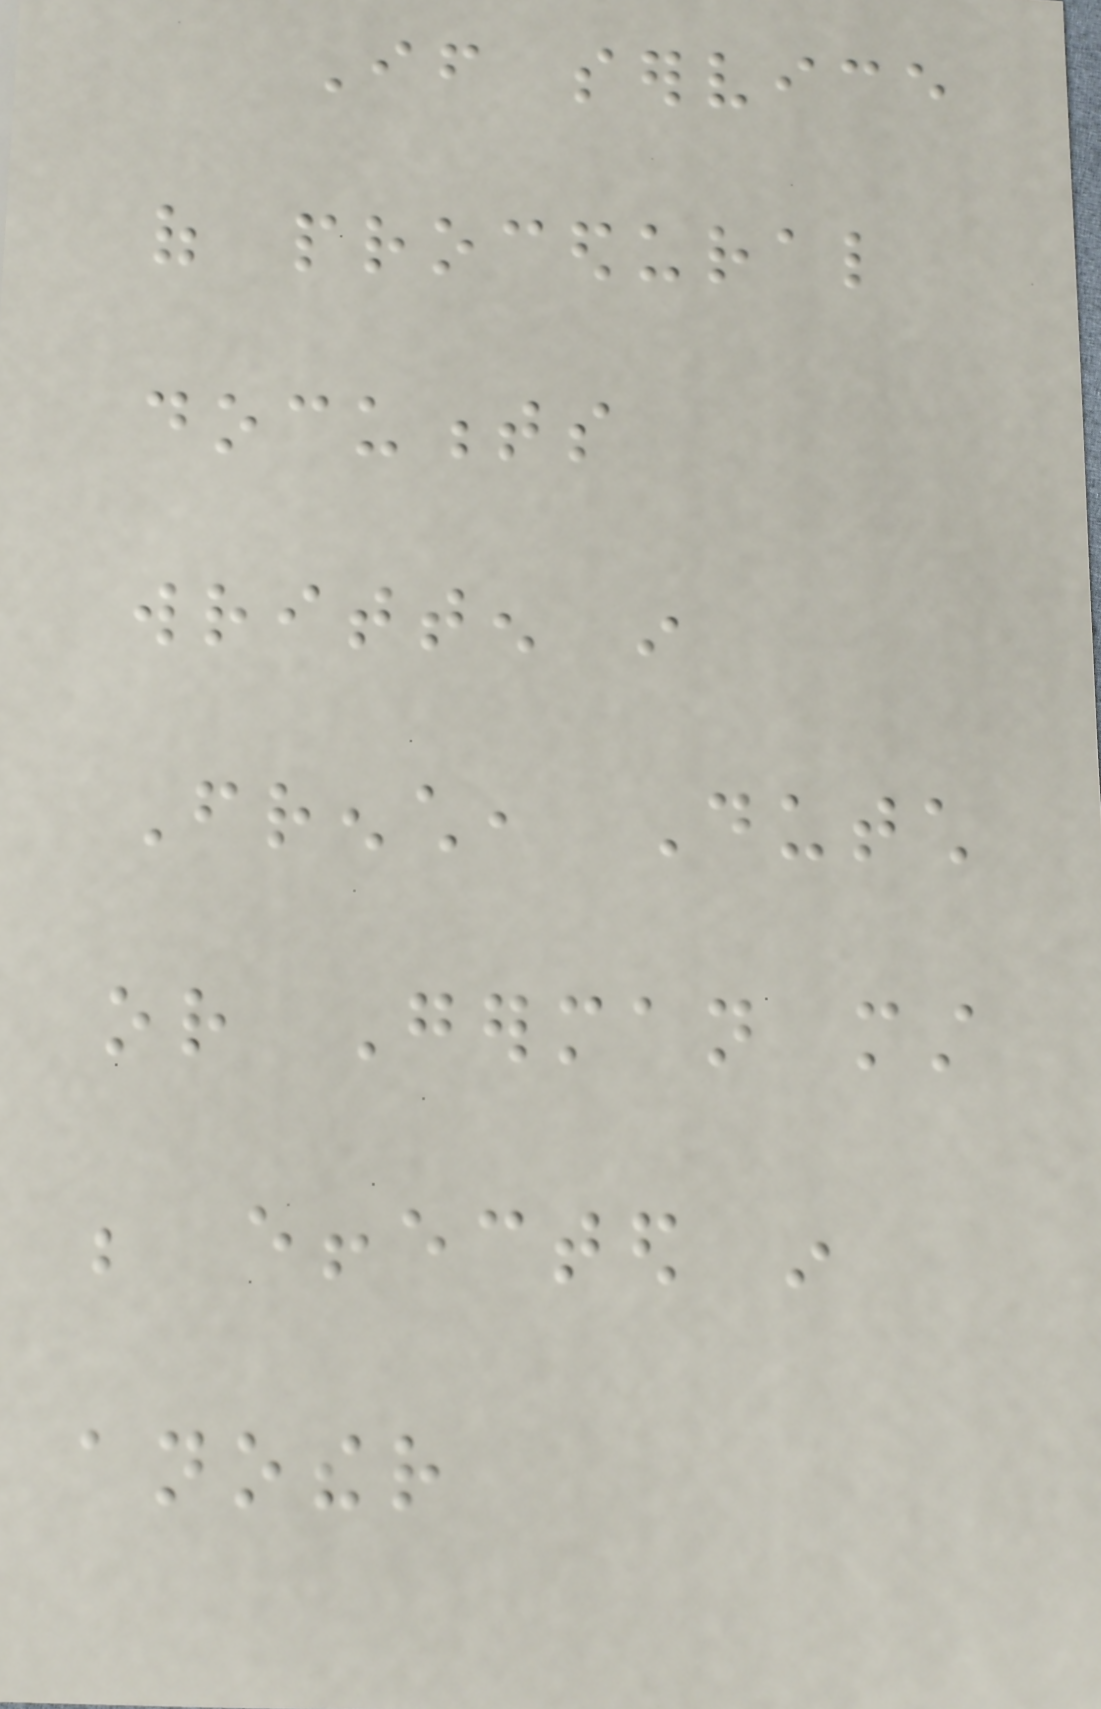If service
of procedural
documents
written in
French, Dutch
or German must
be effected in
another
